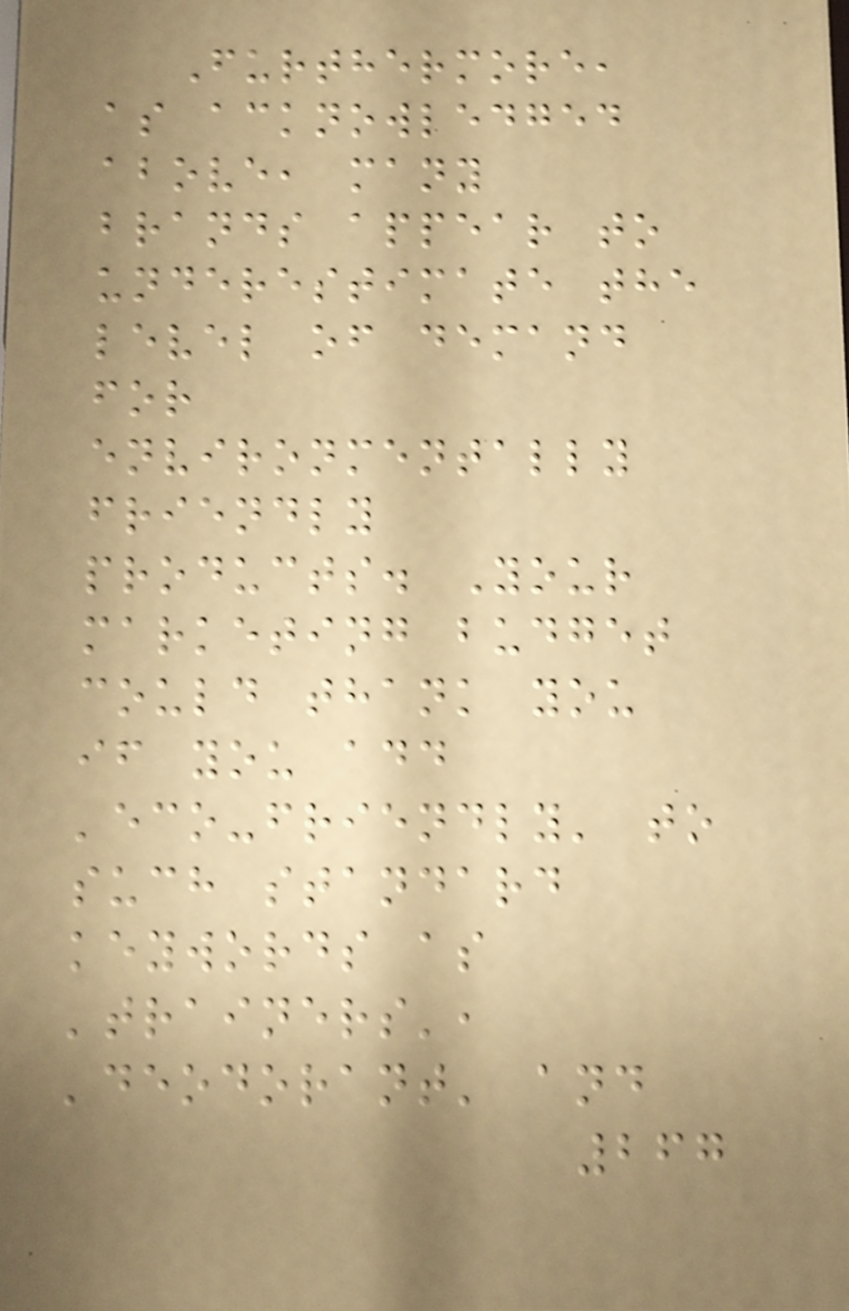Furthermore,
as acknowledged
above, many
brands appear to
underestimate the
level of demand
for
environmentally
friendly
products. Your
marketing budget
could thank you
if you add
'eco-friendly' to
such standard
keywords as
'trainers',
'deodorant' and
267
